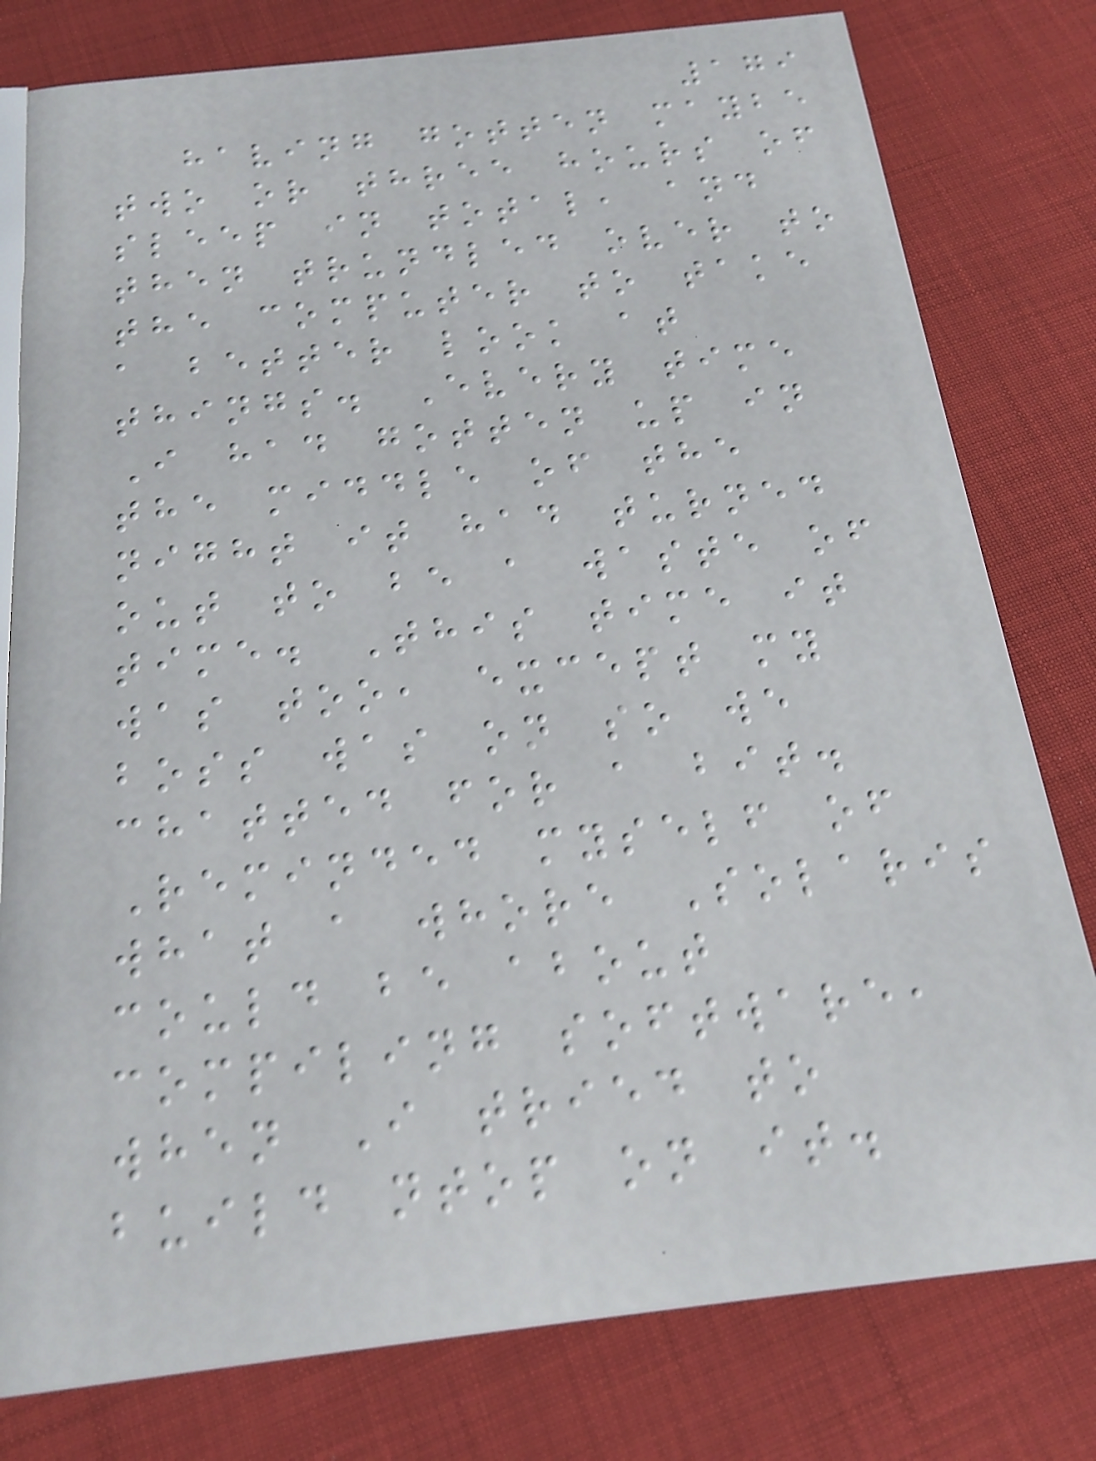179
having gotten maybe
two or three hours of
sleep in total, and
then trundled over to
the computer to take
a better look at
things. Every time
I had gotten up in
the middle of the
night it had turned
out to be a waste of
time. This time it
was too, except my
boss was on so we
chatted for a bit.
Reminded myself of
what a whore Solaris
could be about
compiling software,
when I tried to
build ntop on it.
